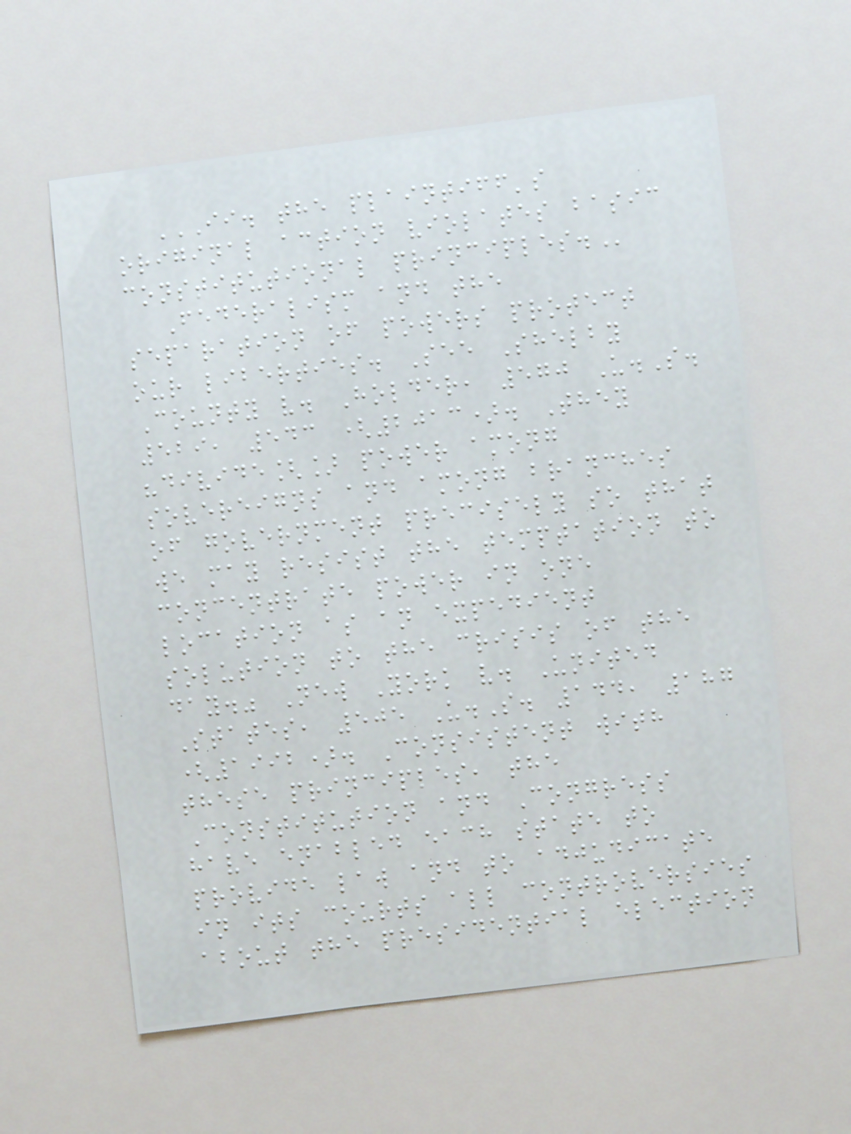II. THE PLAINTIFF'S
ORIGINAL ACTION VIOLATES BASIC
CONSTITUTIONAL PRINCIPLES.
Federalism and the
separation of powers protect
our liberties. See Shelby
County v. Holder, 570 U.S.
529, 543 (2013). They
"divide[] power among
sovereigns and among branches
of government precisely so that
we may resist the temptation to
concentrate power in one
location as an expedient
solution to the crisis of the
day." New York v. United
States, 505 U.S. 144, 187
(1992). Consistent with
these principles, the
Constitution and Congress
have enabled each state to
provide law and to adjudicate
in its courts all controversies
about the presidential election
